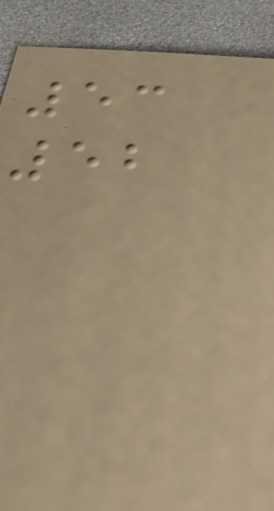53
52
